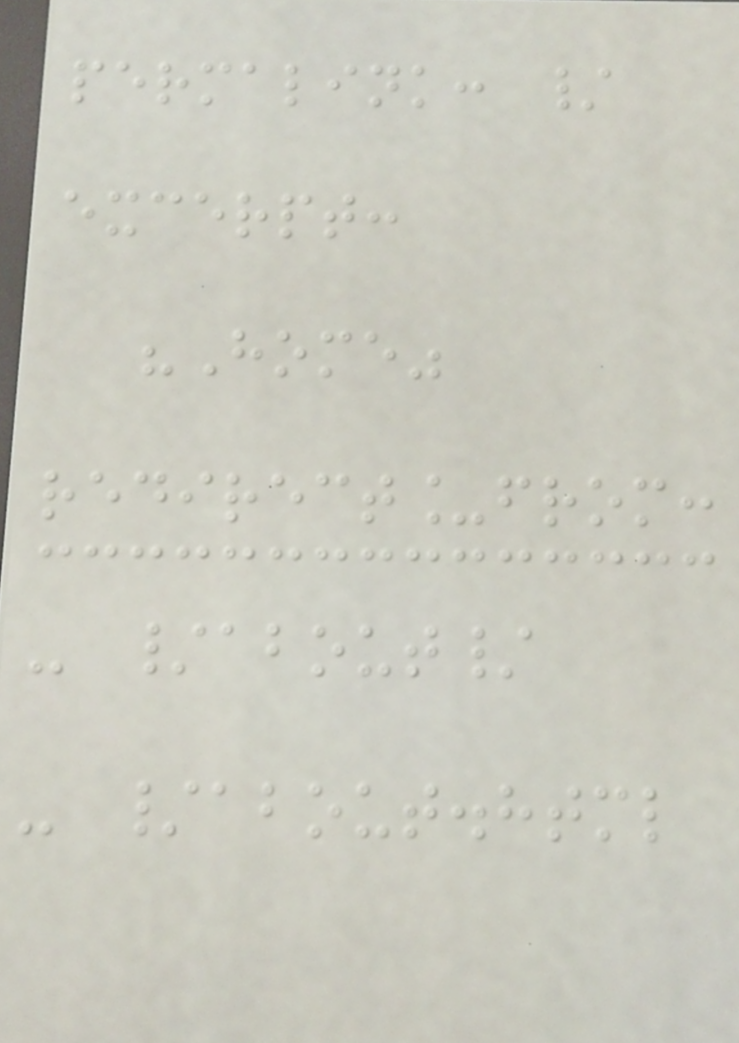permalink: /
excerpt:
"Home"
redirect_from:
- /about/
- /about.html
